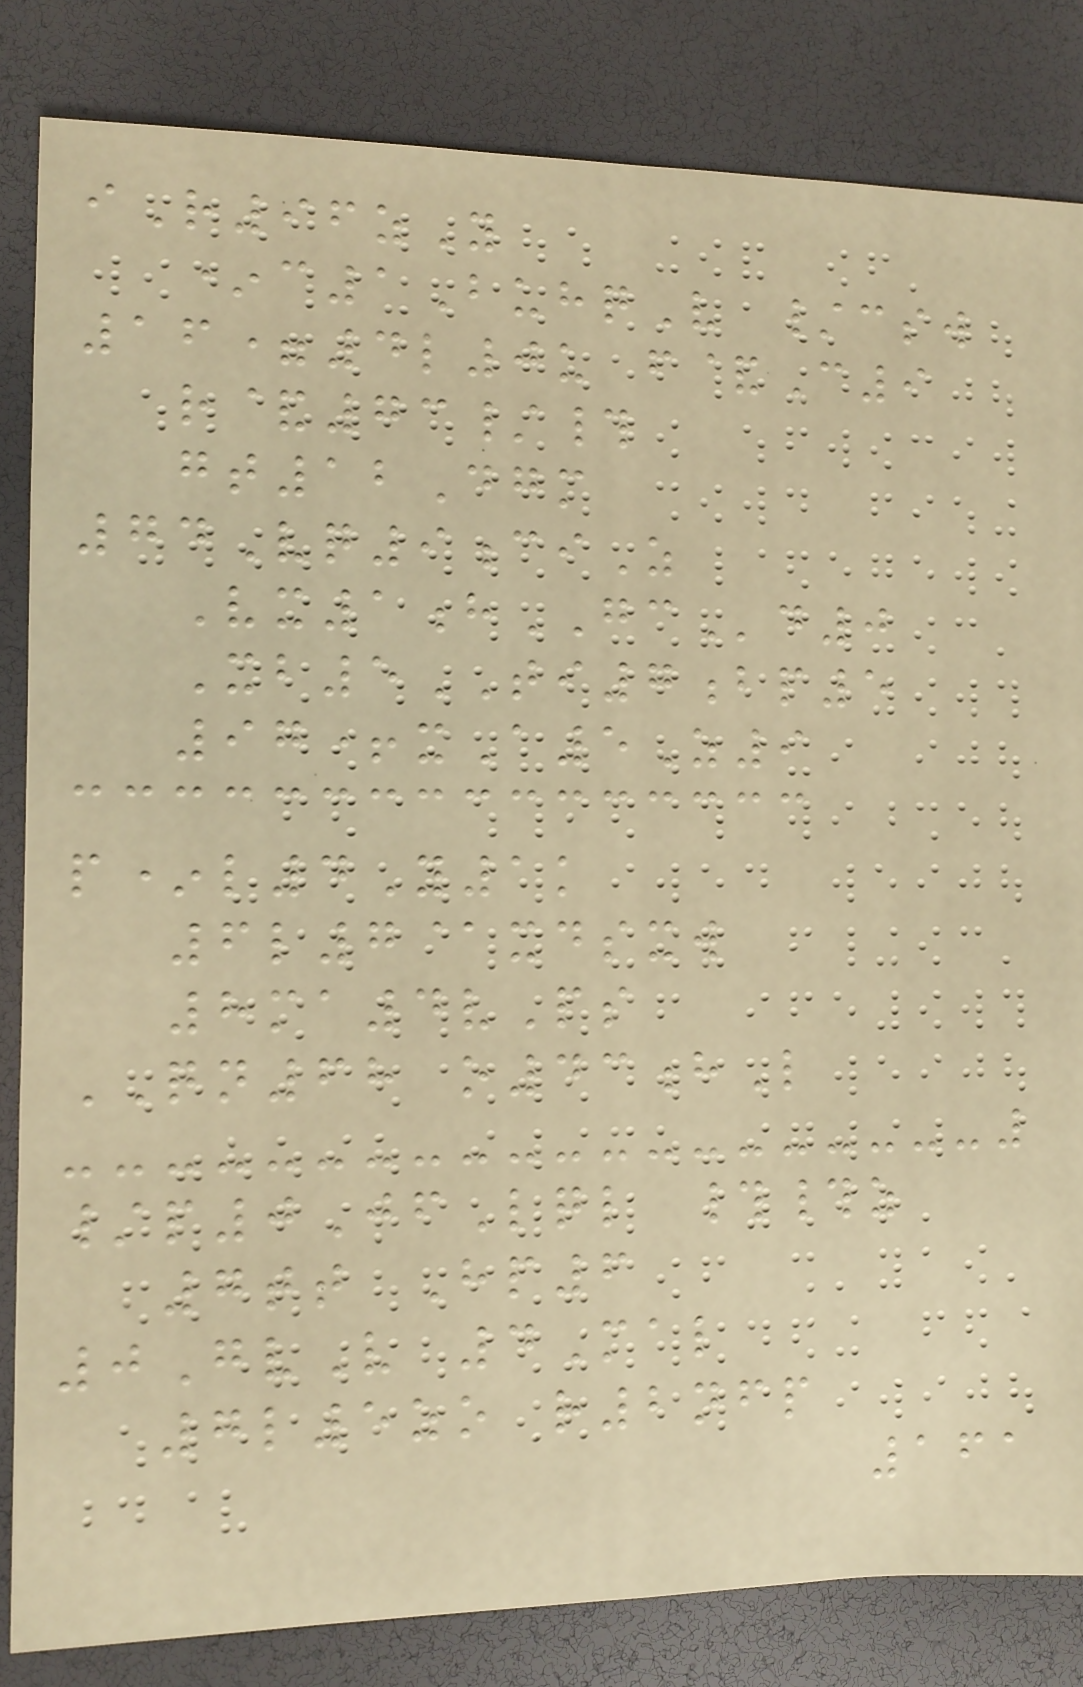iR96zY
*c1BuhqV /csw
16=4l0u f&C9
r&73/#
gt12Dgm
74Vq9ciZ
Vx1hGCd0
Xb5TI7bp5
97+xA5Z9
p*l4Y1k
6l7@xdsxw
8ma4vPs
QN68 o43hL
/p0JfLql ##z
7tt Hp6
0GvV 4Mal
7l5zo r2nfp
161
